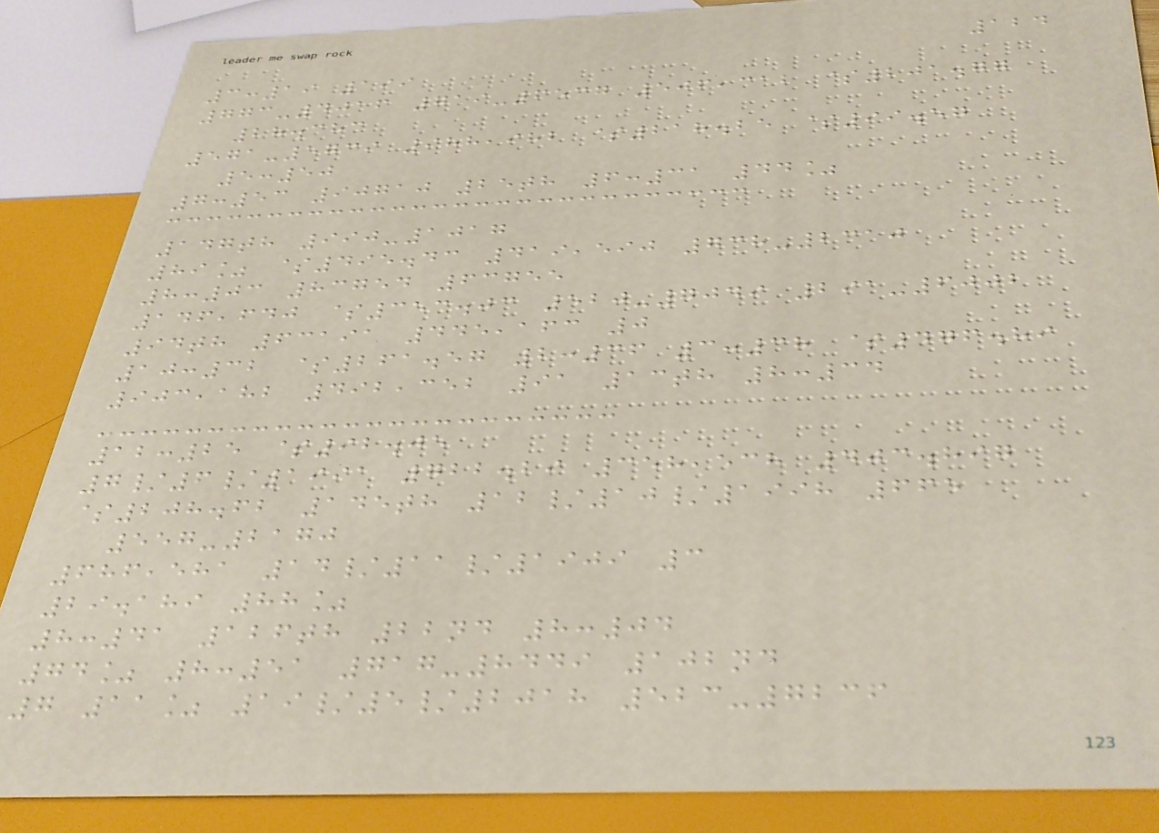124
3:19 199
773-4016 719-6537 506,312 $201.77
28.383
571-5739 988,982 $218.25 $99.57
5:50
7:53 90710 25th 6:31 44%
147th 990-1017
89% $495.43 419,590 738-2310
8:03 83754 63755
146,640 $353.03 520-7049 291-6002
94th 63191 445,163 0
10:32 $261.57 2:36 3:38 $476.89
903,182 492,352 91 13th 8:34
12:25 $92.05
7/6/1991 722.29 358,538 403.897
$208.62 145th 12/10/1998 665
557-2170
686,581 14/11/1909 3
29.189 88%
8:41 126th 22nd 8:04
74% 8:51 717-8449 102nd
7 11% 19/5/2018 523-7236
